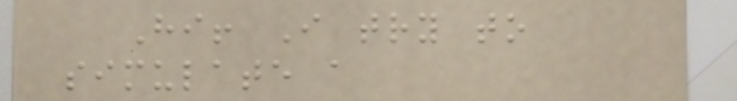Hi! I try to
simulate a
